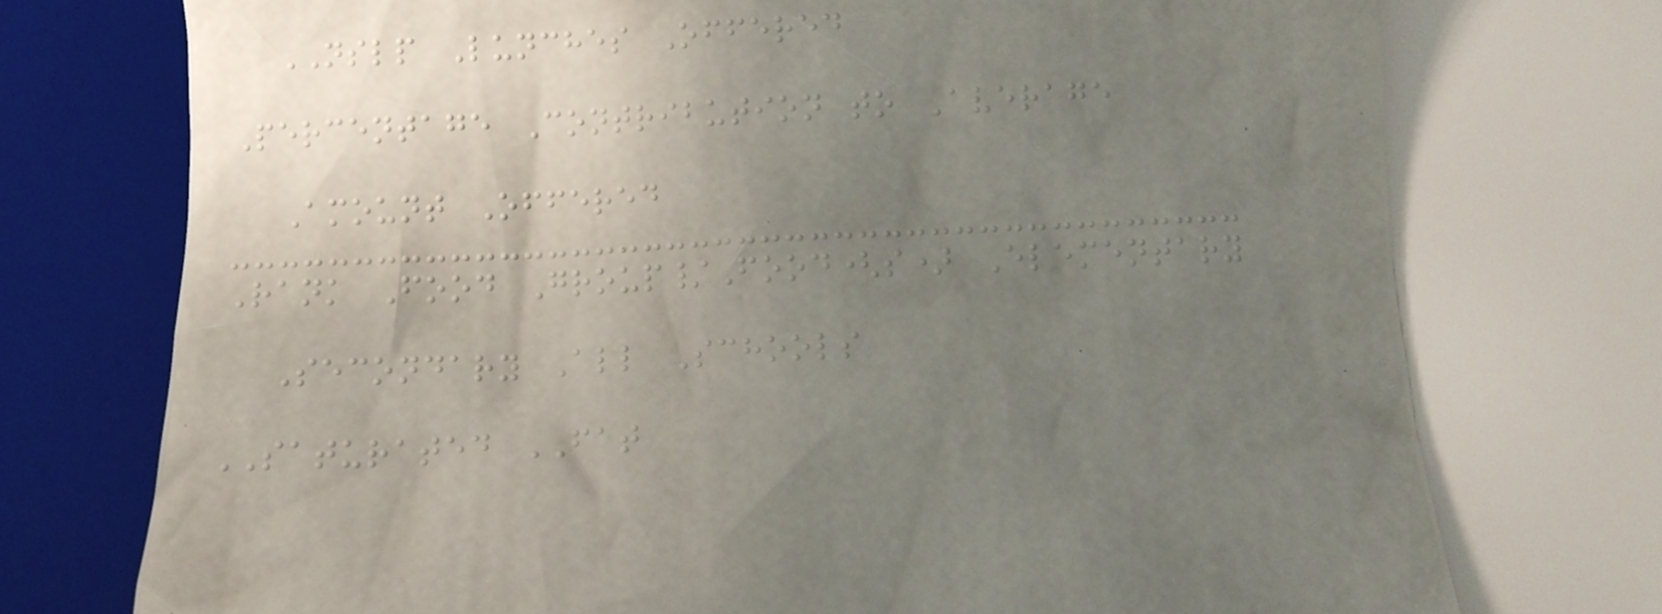NSLP Lunches Offered
Percentage Contribution to Average
Amount Offered
Rank Food Group/Food(s) Elementary
Secondary All Schools
SATURATED FAT
